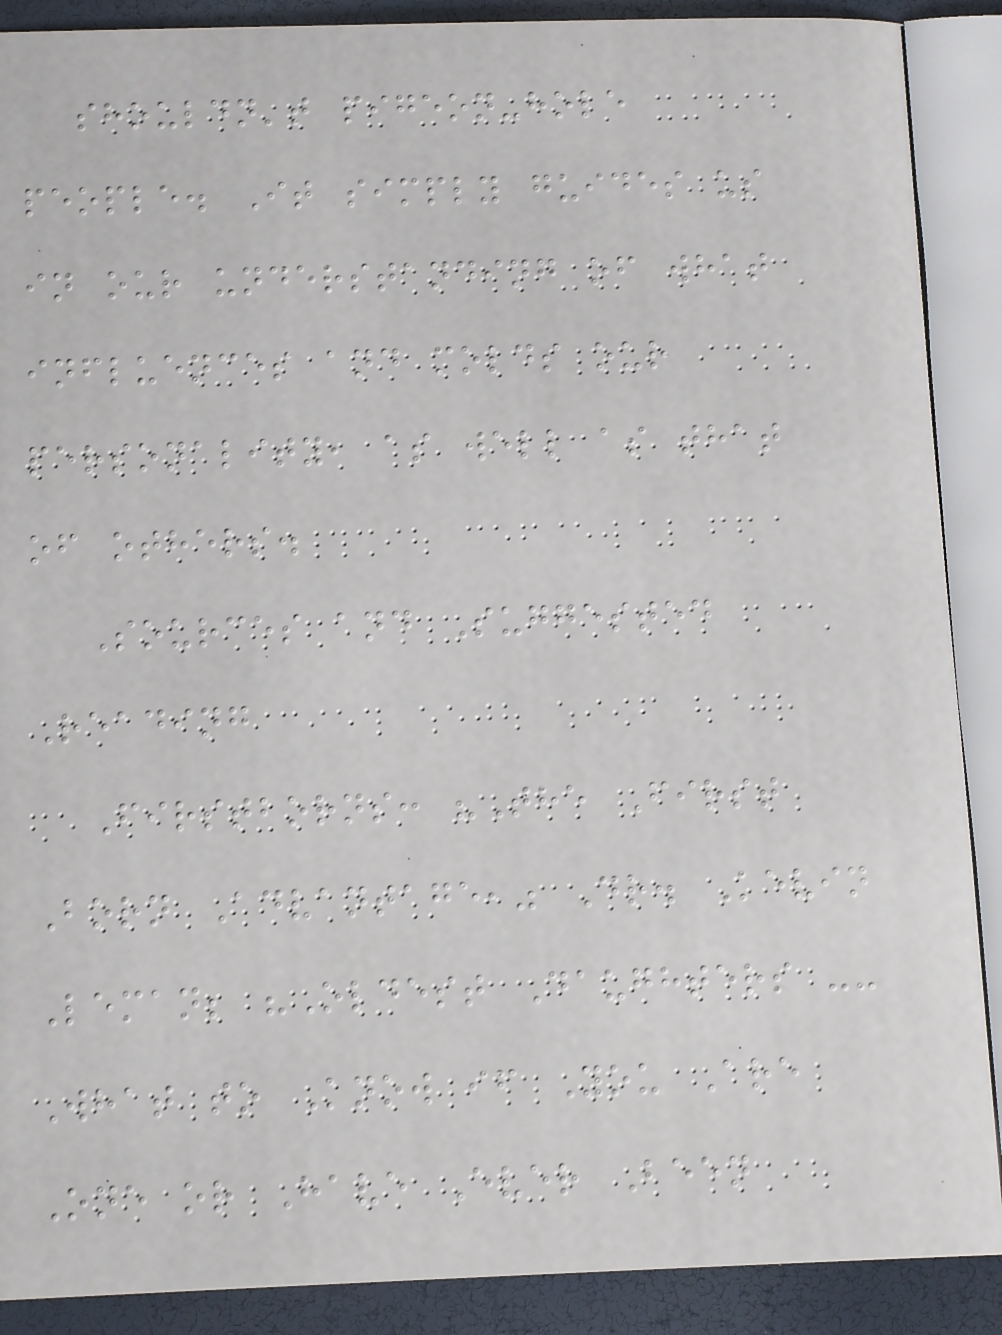shouldn't pigeon-hole
people. It simply guides us
in our understanding of what
influences and molds our
personality, as well as that
of others.
Sources and Suggested
Reading
Firstborns: "The First
Born Advantage," Dr. Kevin
Leman; "Oldest Daughters --
What to Know if You Are
One or Have Ever Been
